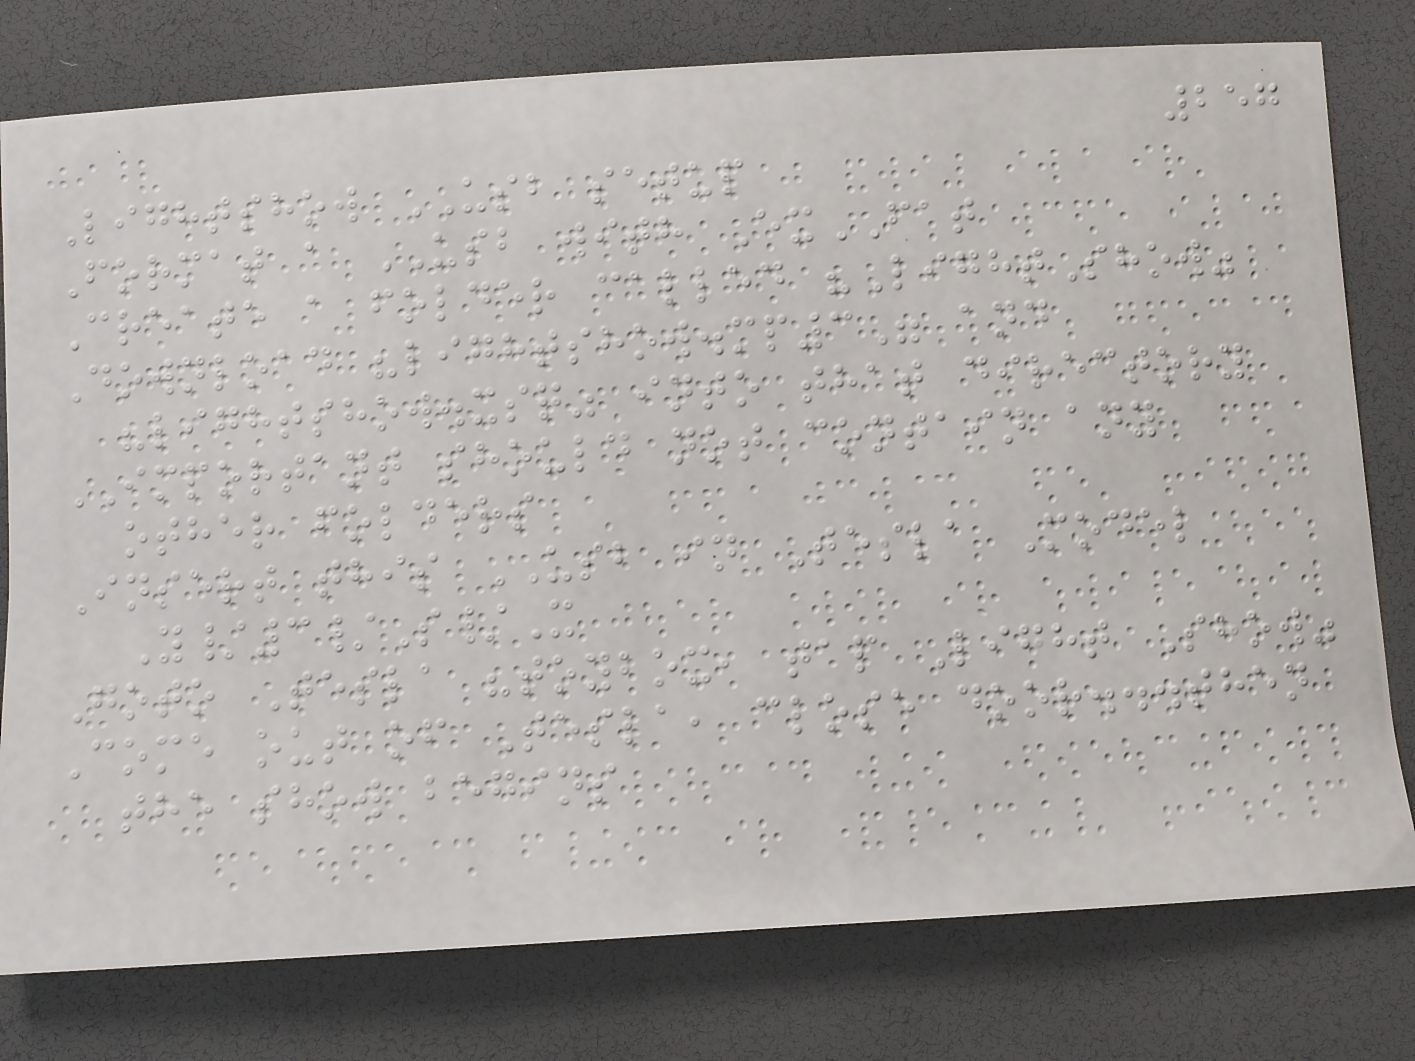257
Lightshow USB setup
Format a USB with ExFAT
Create a folder called "LightShow"
Download "lightshow.mp3" and
"lightshow.xsq" into that directory
IMPORTANT should not contain any
other folders
Insert this USB in Tesla Model
Y/3/S/X
Goto Tesla "toybox, tap Light Show"
Come out of Tesla, close door...then
the show begins
